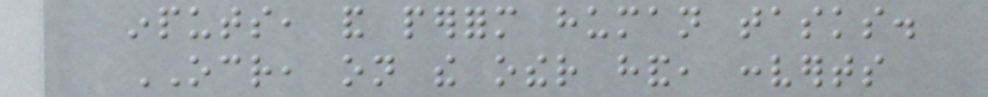inputs, and perform human tasks.
OCR, on the other hand, converts
